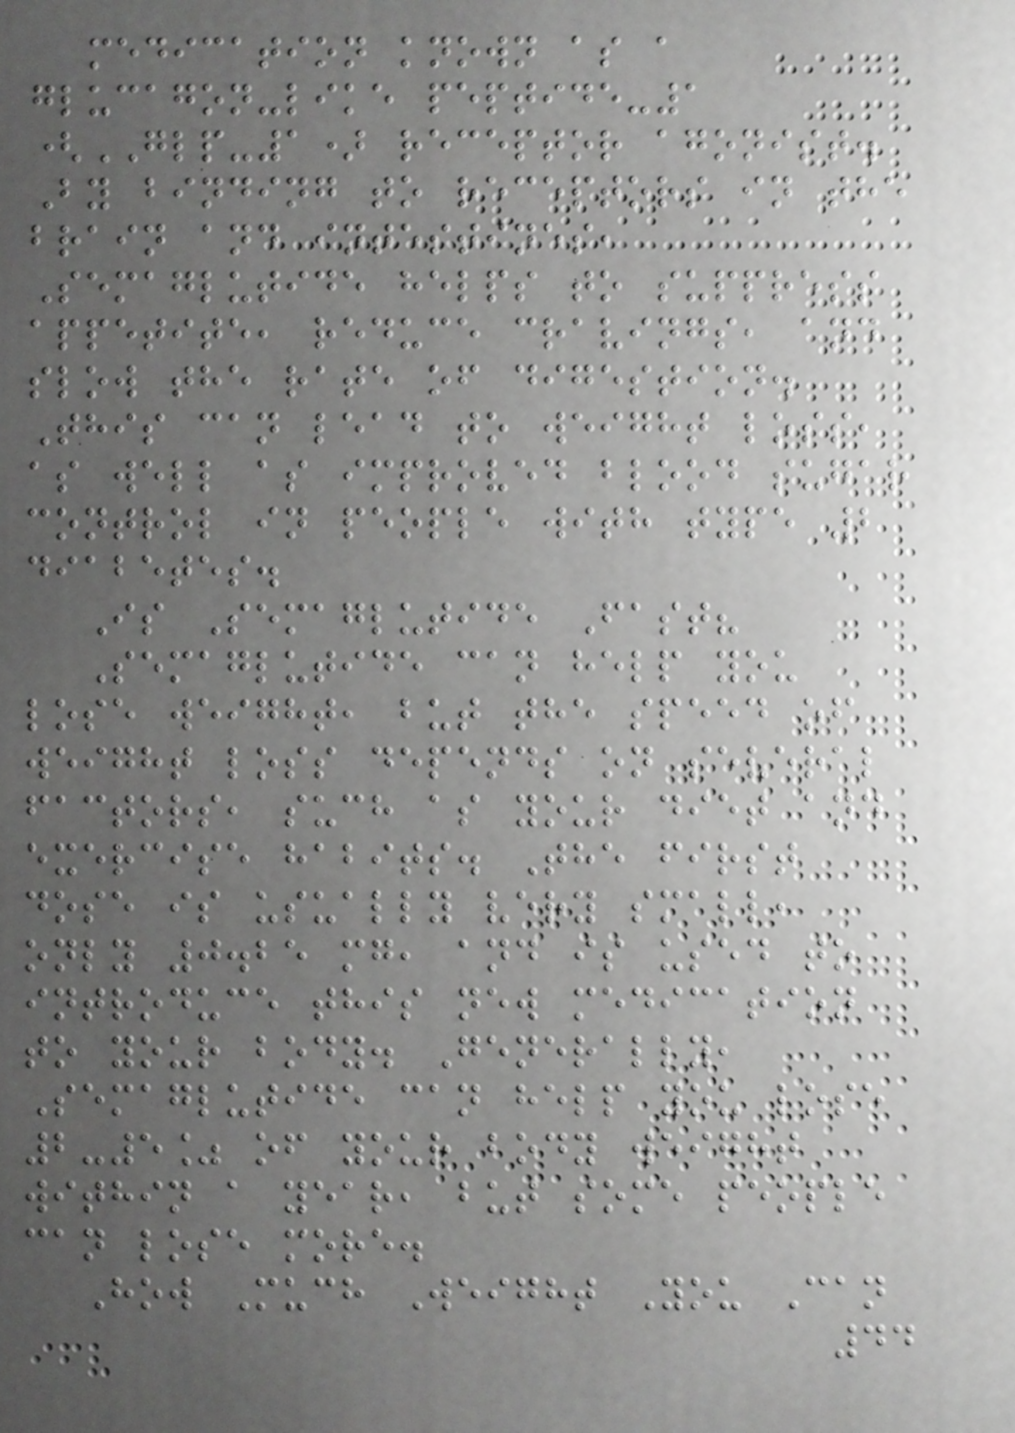medication known as a
glucagon-like peptide-1
(GLP-1) receptor agonist.
By binding to receptors in the
brain and intestines,
Semaglutide helps to suppress
appetite, reduce cravings, and
slow the rate of digestion.
This can lead to weight loss,
as well as improved blood sugar
control in people with type 2
diabetes.
Is Semaglutide Fast?
Semaglutide can help you
lose weight, but the speed of
weight loss depends on several
factors, such as your diet and
exercise habits. The first
dose is usually very small,
only 0.25 mg, and is used to
introduce this new medication
to your body. Generally,
Semaglutide can help you lose
2-5% of your body weight
within a year, but some people
can lose more.
How Much Weight You Can
44
